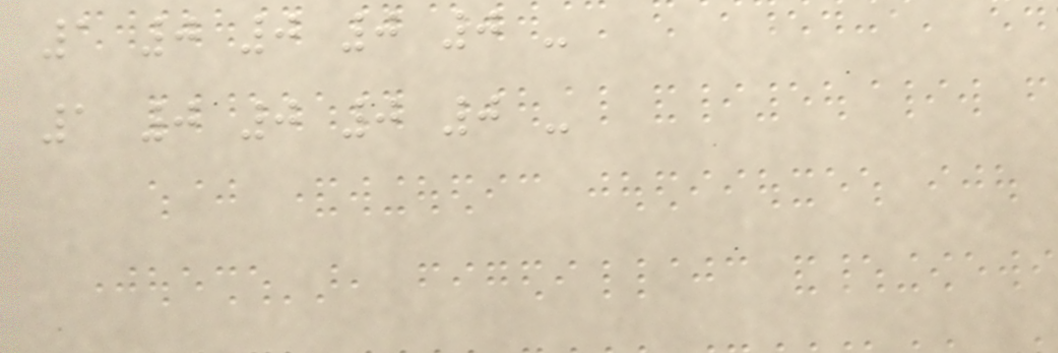1 0 0 0 0 -
1 0 0 0 0 -
